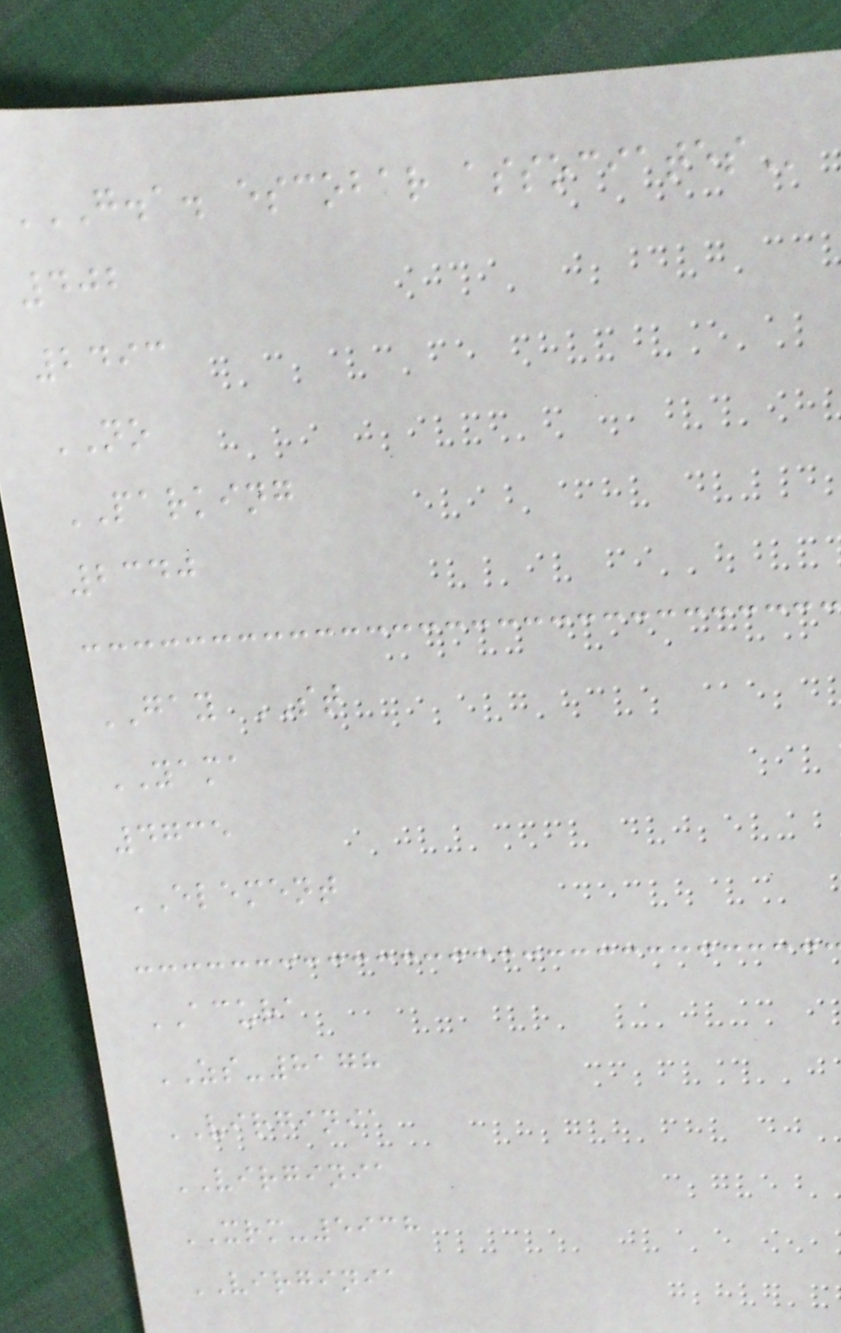G.A. ESCOBAR ASSOCIATES
402
2493
NO
PARKING
2340
GAY ST
YAMA
4735
ELEMENT
ACURA
ZS-8178
VIRGINIA
VIRGINIA
XRM-5938
VIRGINIA
